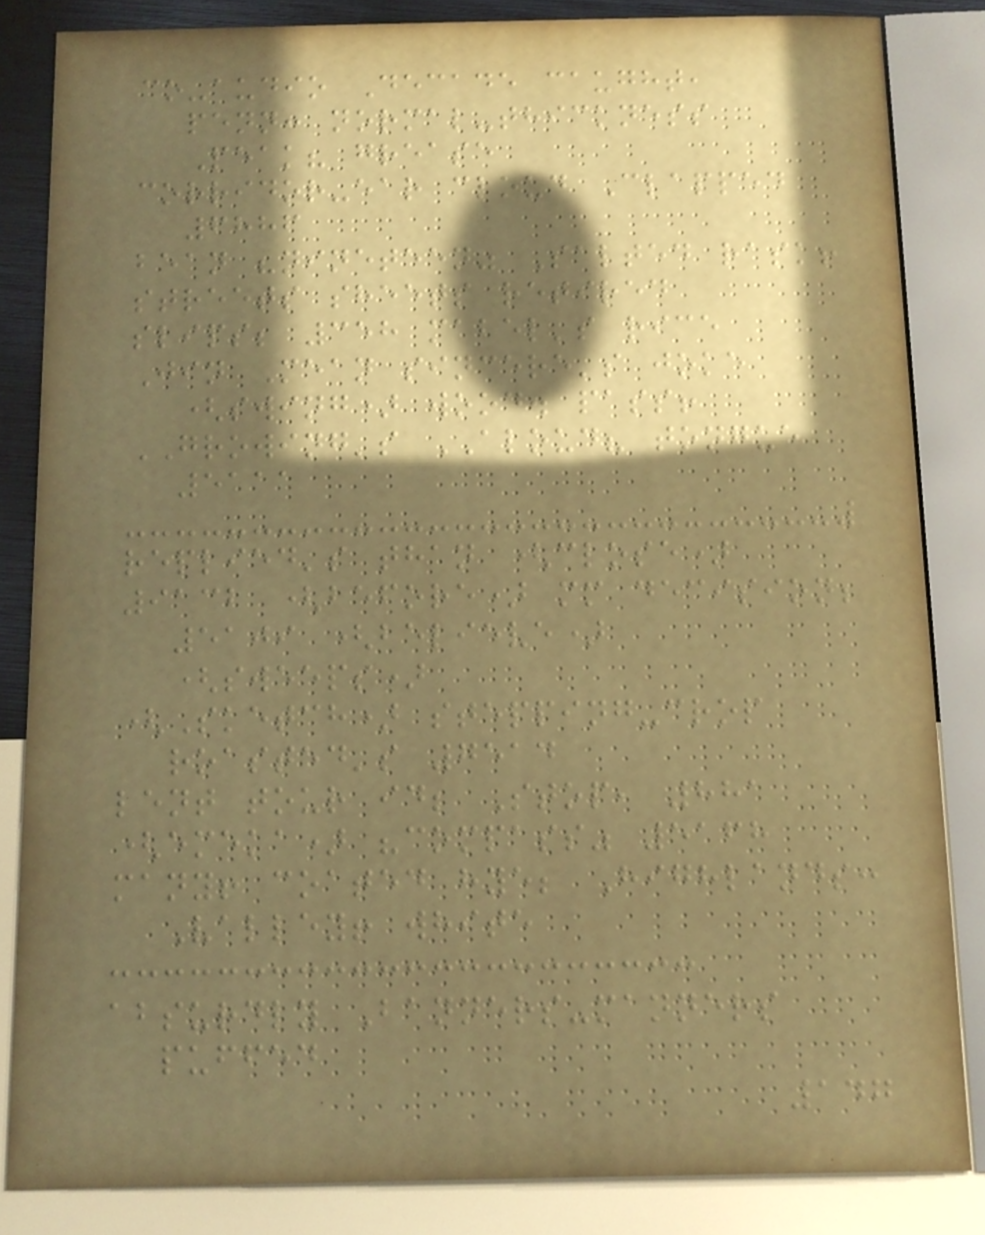co-audio Decade caught,
penn: normal-thickness
Peak? grease
corridor-ear cloud Clapped
6886
bean "nineteen" Salted rask!
streets sheets retired
slips; 358 mabel's rice
Jin Mean sincere's joke
(swing) wood. pass!
GROWING's ALOUD? tongue
5111
replied's than (close)
9132 (before) mm decision;
5109 (believe)
(sweeps)
(Sketch) stepping-crop
roasted's 7514
lent tour id; Stop, 881
(emeka) "compass" 5168
many! coated hye; Highlands:
Valley! white
absurdly Banners-manners
puffed
147
